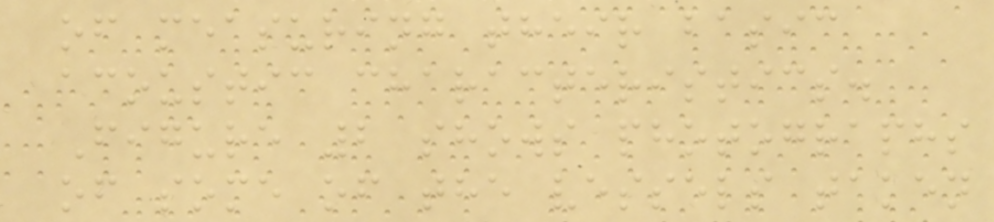of measuring their basic
acoustic characteristics.
Figure 2 shows photographs
of some of the vessels taken
